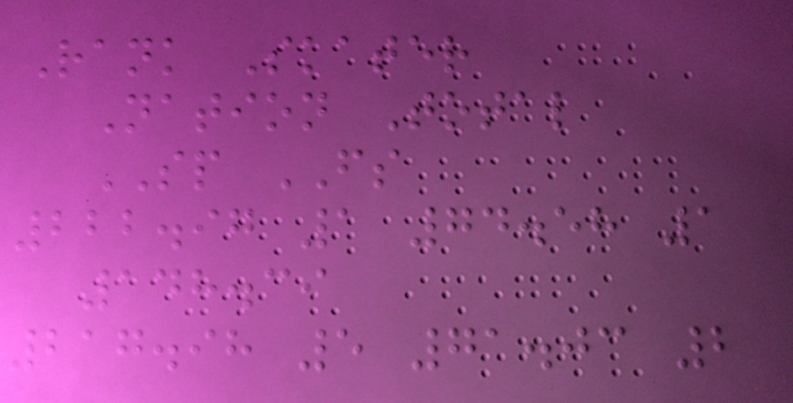Rank Skater
Nation Total
SP FS
222.97 1 74.58 1
148.39
217.98 5 71.03 2
